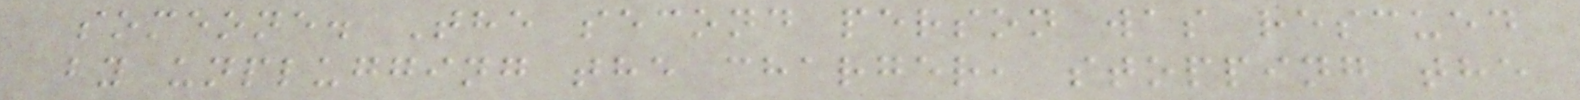someone. The second person was rescued
by unplugging the charger, stopping the
